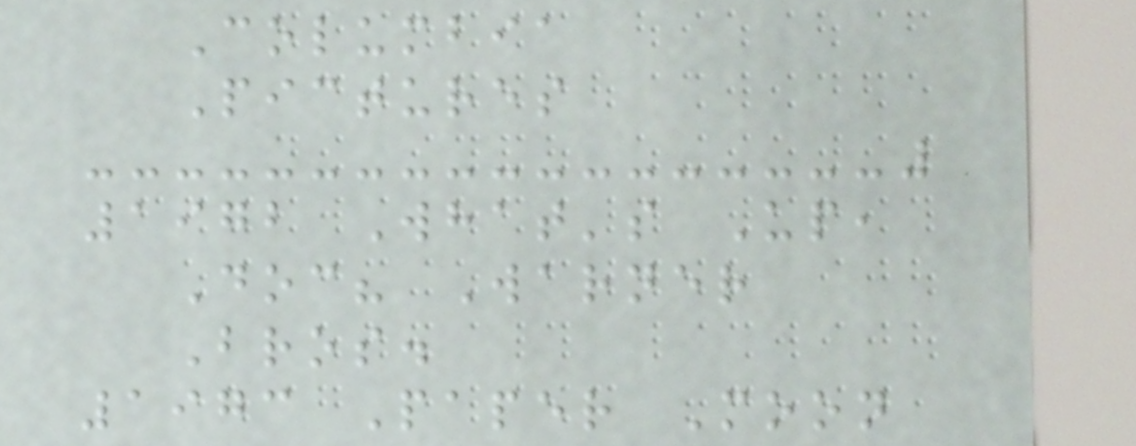Columbia
Pictures
1972 What's Up,
Doc? Warner
Bros.
1973 Paper Moon
